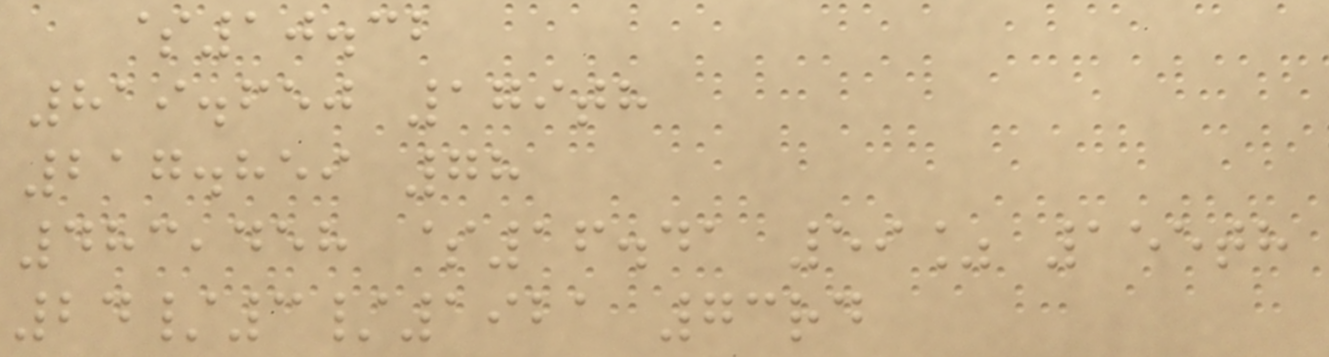$10.32
819.650 179th
217.859 78
483,458 $16.41 59% 155th
24/3/1921 73rd
